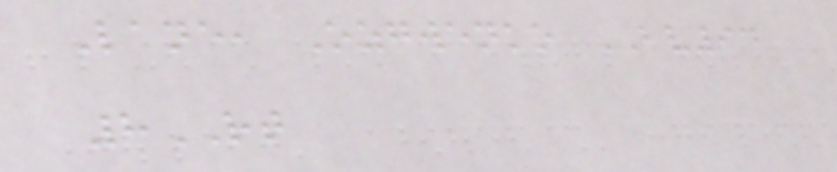Lane, Ozgwenko BV94
8RT
